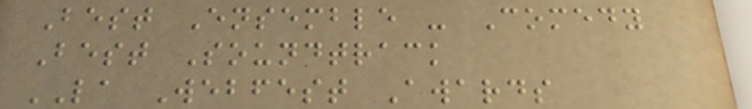Best Ensemble - Comedy
Best Soundtrack
LA Webfest Awards
